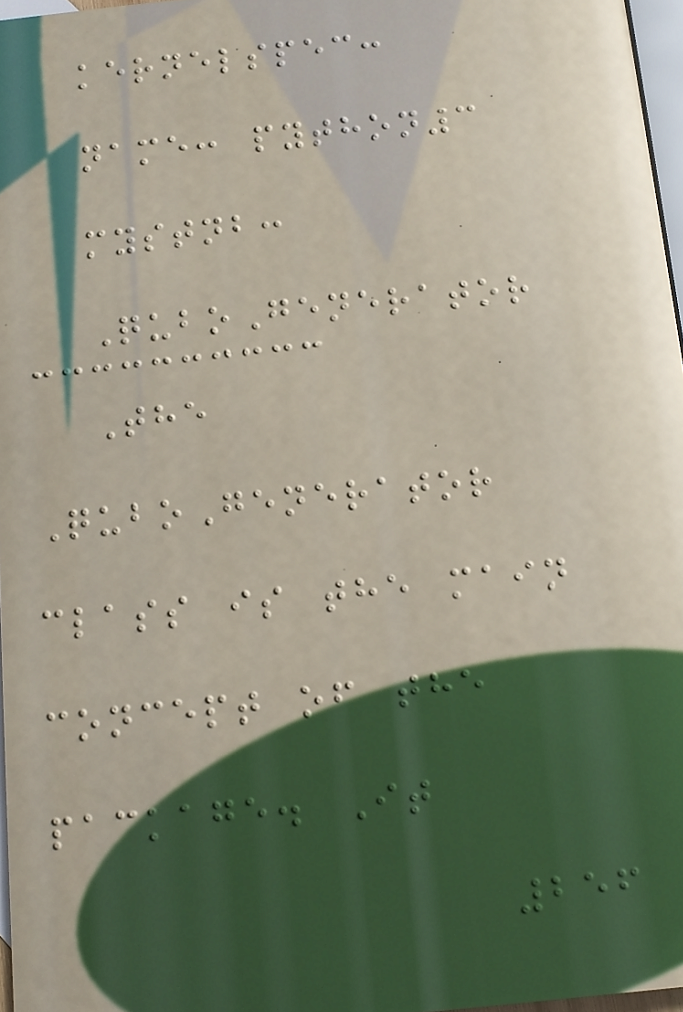kernelspec:
name: python3
mystnb:
QuboGenerator
The
QuboGenerator
class is the main
concept of the
package. It
256
